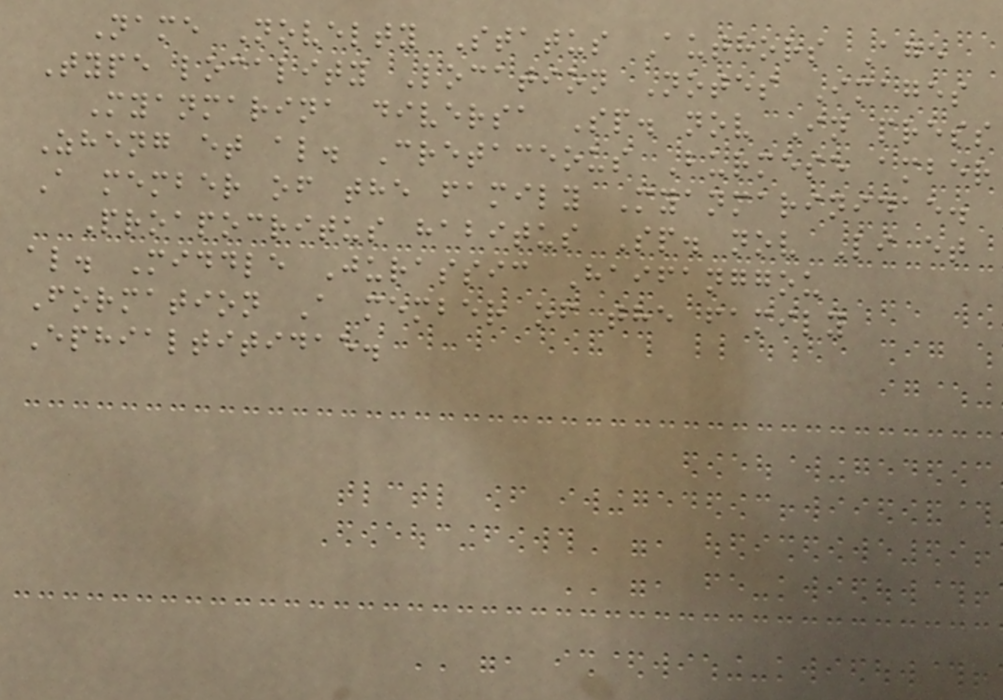Name Novelty Status Authors Age
Type locality Location Notes Images
Myanmarina diversa Sp. nov In press
Zheng et al. Cretaceous Burmese amber
A member of the family Myanmarinidae.
Proapocritus habitus Sp. nov Li et
al. Middle Jurassic Haifanggou
Formation A member of the family
Ephialtitidae.
